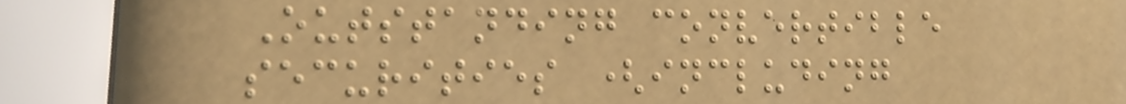Outstanding convertible
securities (including
